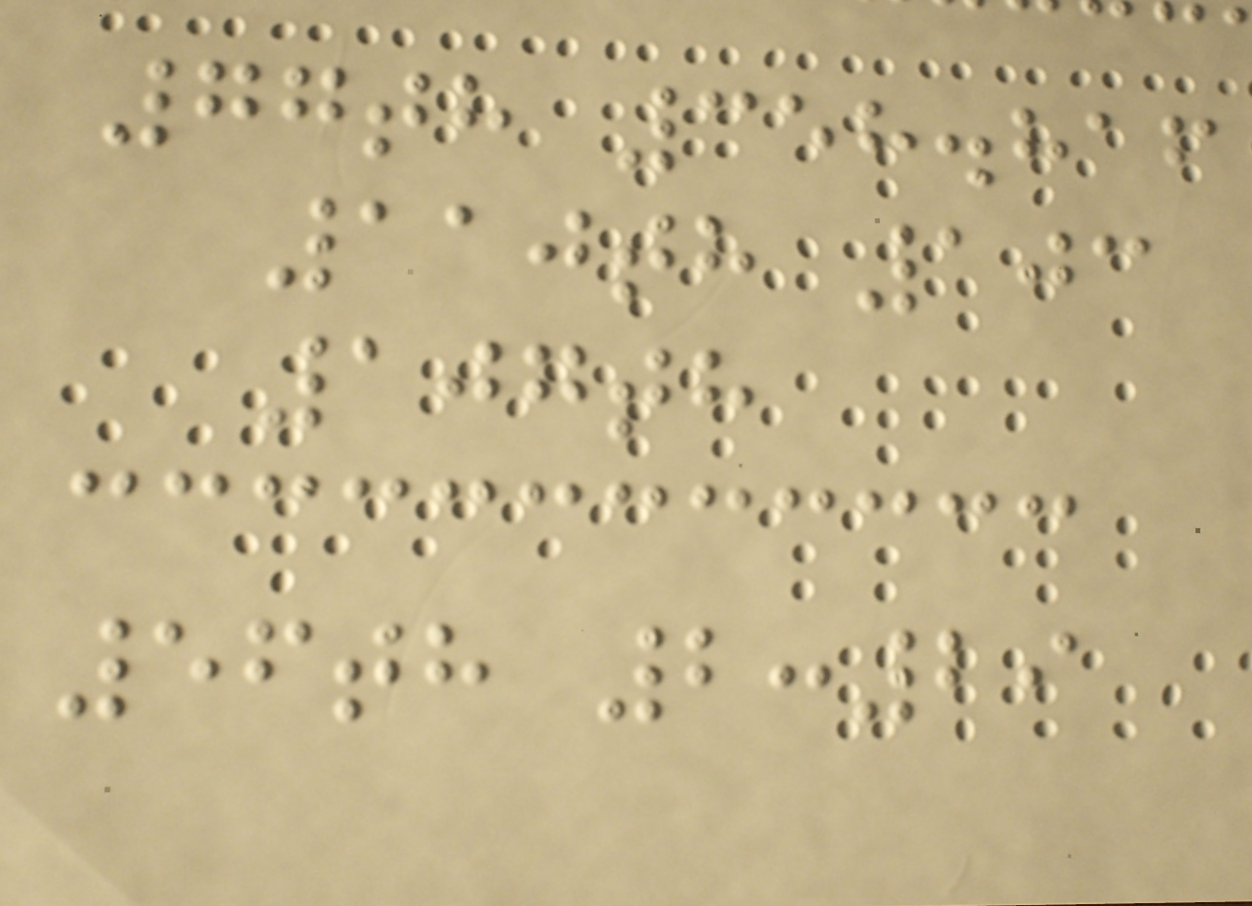77th 358.816
110th 103
107th
56th 2:29
